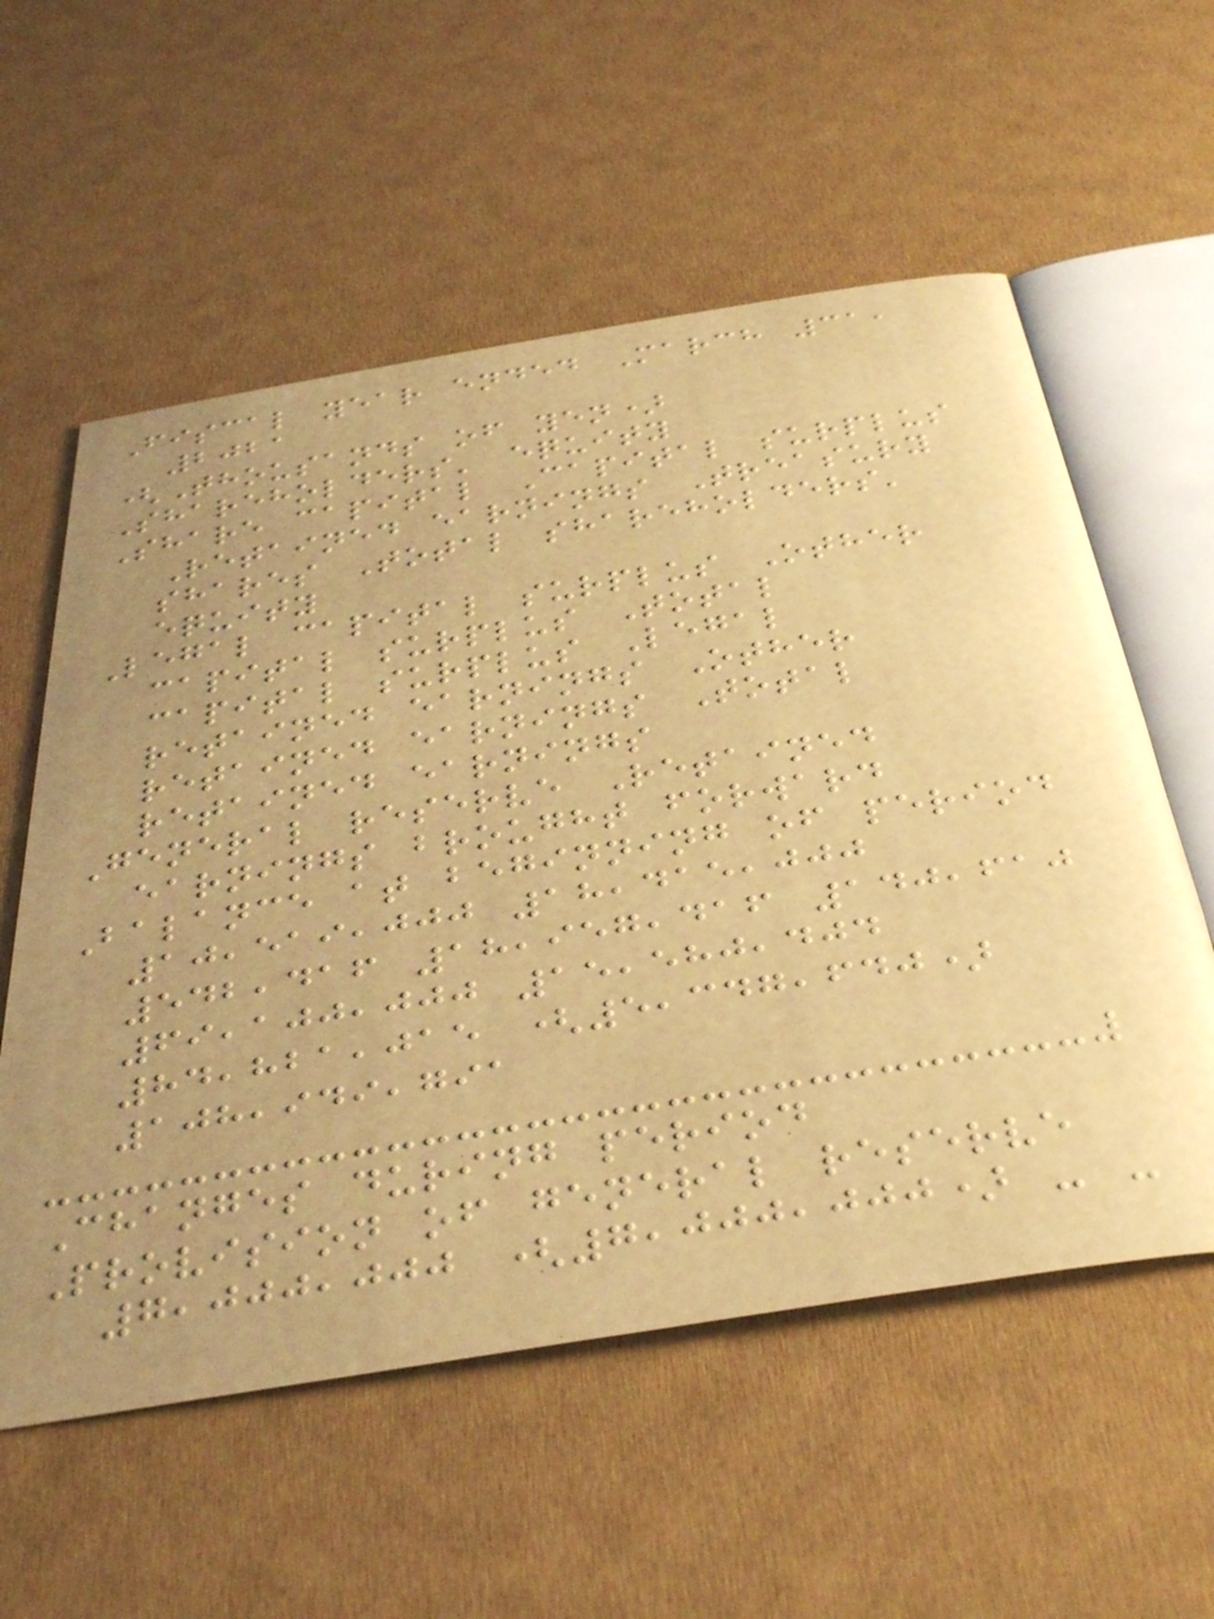Fiscal year ended March 31,
2021
(Thousands of yen)
Shareholders' equity
Share capital Capital surplus
Retained earnings Treasury
shares Total shareholders'
equity
Legal capital surplus Other
capital surplus Total
capital surplus Legal
retained earnings Other
retained earnings Total
retained earnings
General reserve Retained
earnings brought forward
Balance at beginning of period
10,519,000 18,415,000
542,416 18,957,416 140,610
69,100,000 15,580,404
84,821,015 (5,347,640)
108,949,791
Changes during period
Provision of general reserve
7,000,000 (7,000,000) - -
